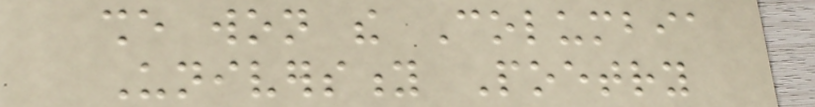she won the Columbia
University Poetry
